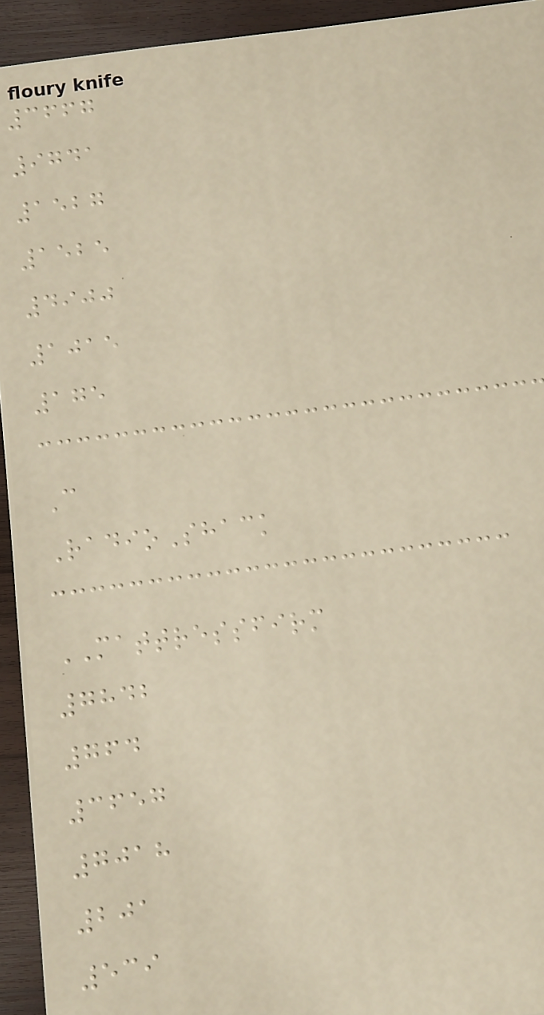3667
9741
1527
1525
4900
1015
175
C
RadioShack
MATTRESSFIRM
7842
764
3657
7018
201
539
